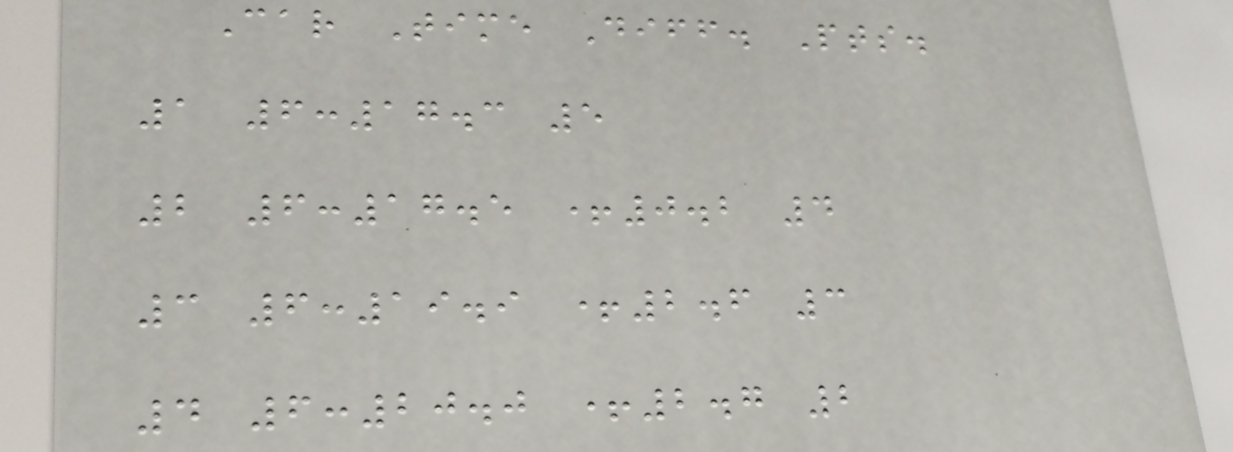Car Time Diff. Pts.
1 6:17.3 5
2 6:17.5 +0.2 4
3 6:19.9 +2.6 3
4 6:20.0 +2.7 2
